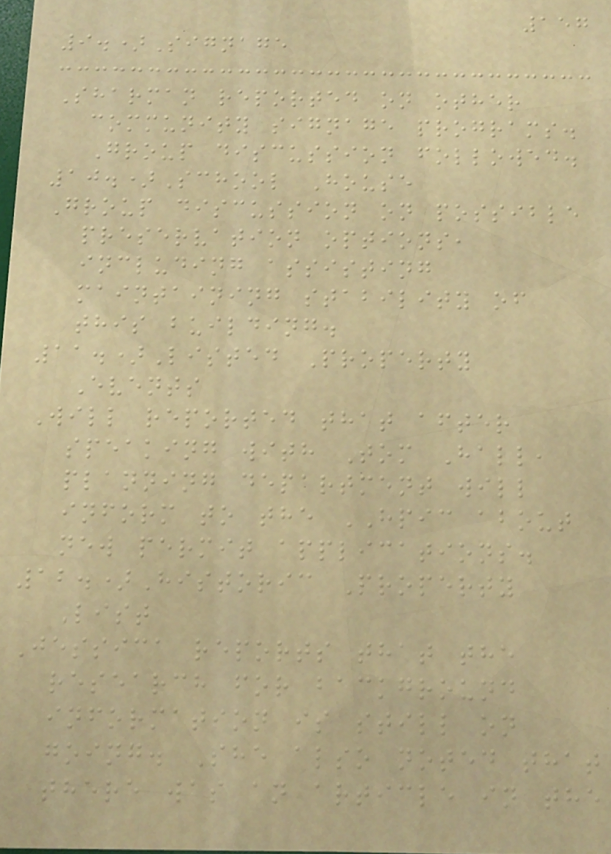157
9.)Signage
Sharman reported on other
community signage programs.
Group discussion followed.
10.)School House
Group discussion on possible
preservation options,
including assisting
maintaining stability of
this building.
11.)Listed Property
Events
Will reported that after
speaking with Tom Hall,
planning department will
inform to the HPIC about
new permit applications.
12.)Historic Property
List
Jessica reports that the
research for background
information is still on
going. She also noted that
there was an article in the
